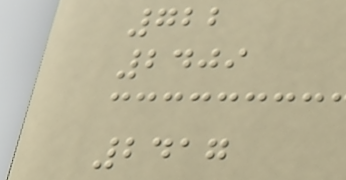722
2409
2417
